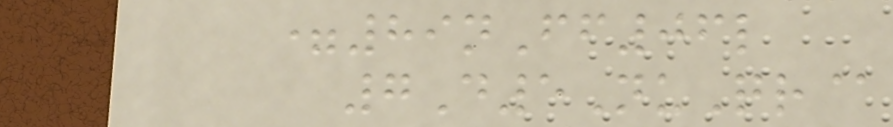=89nFf06l
7D5NuQr@
